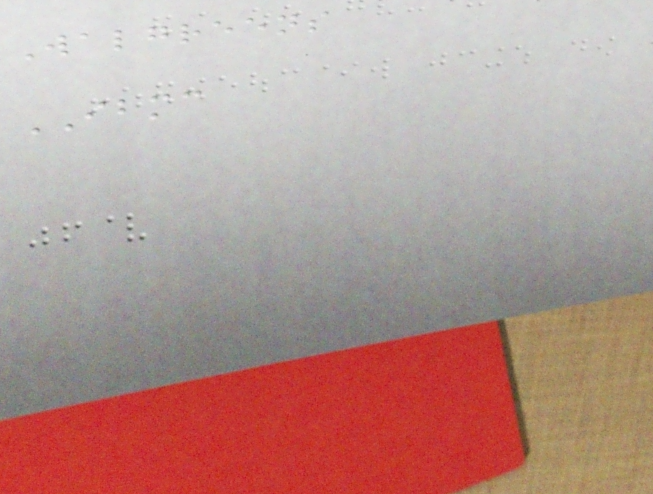Walgreens
IBMC
